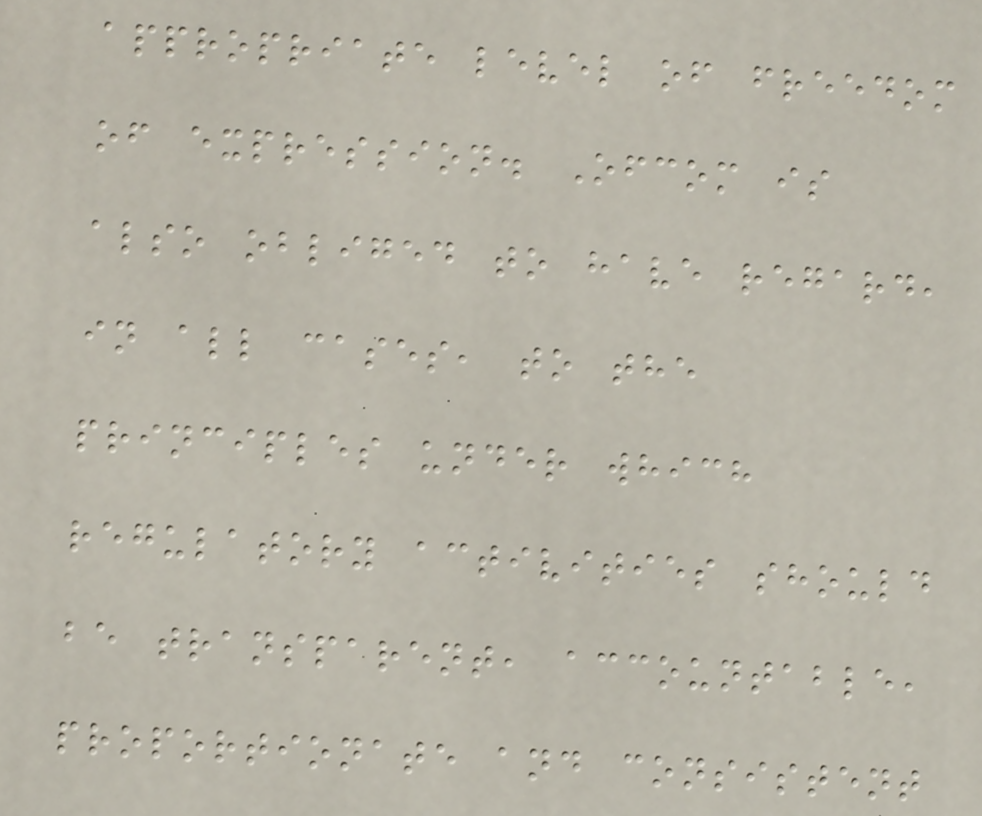appropriate level of freedom
of expression. Ofcom is
also obliged to have regard,
in all cases, to the
principles under which
regulatory activities should
be transparent, accountable,
proportionate and consistent
